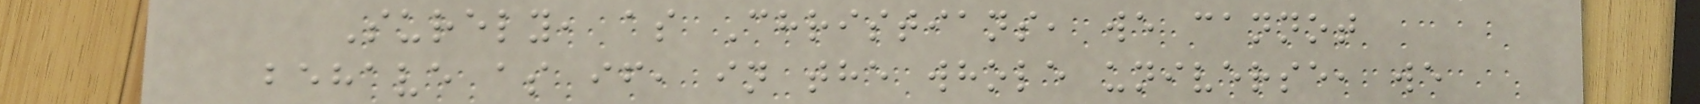Surely, as Christians, we cannot
behave as if, in the whole universe, we
